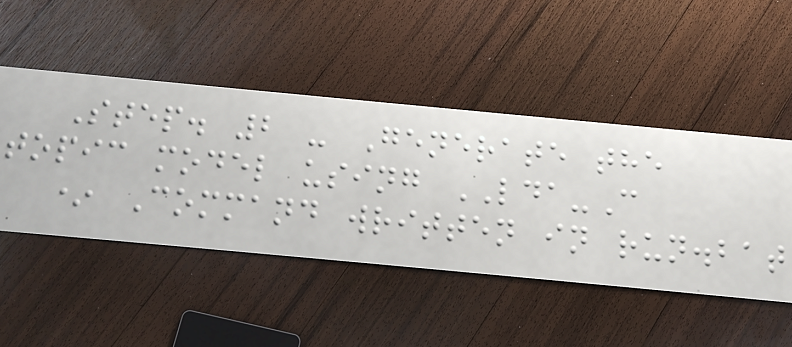Step. 2 - Generate the
topic model using LDA-C
* Command written in run.bat
